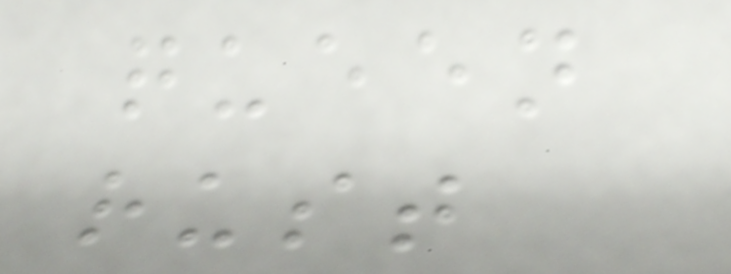queen
rust
